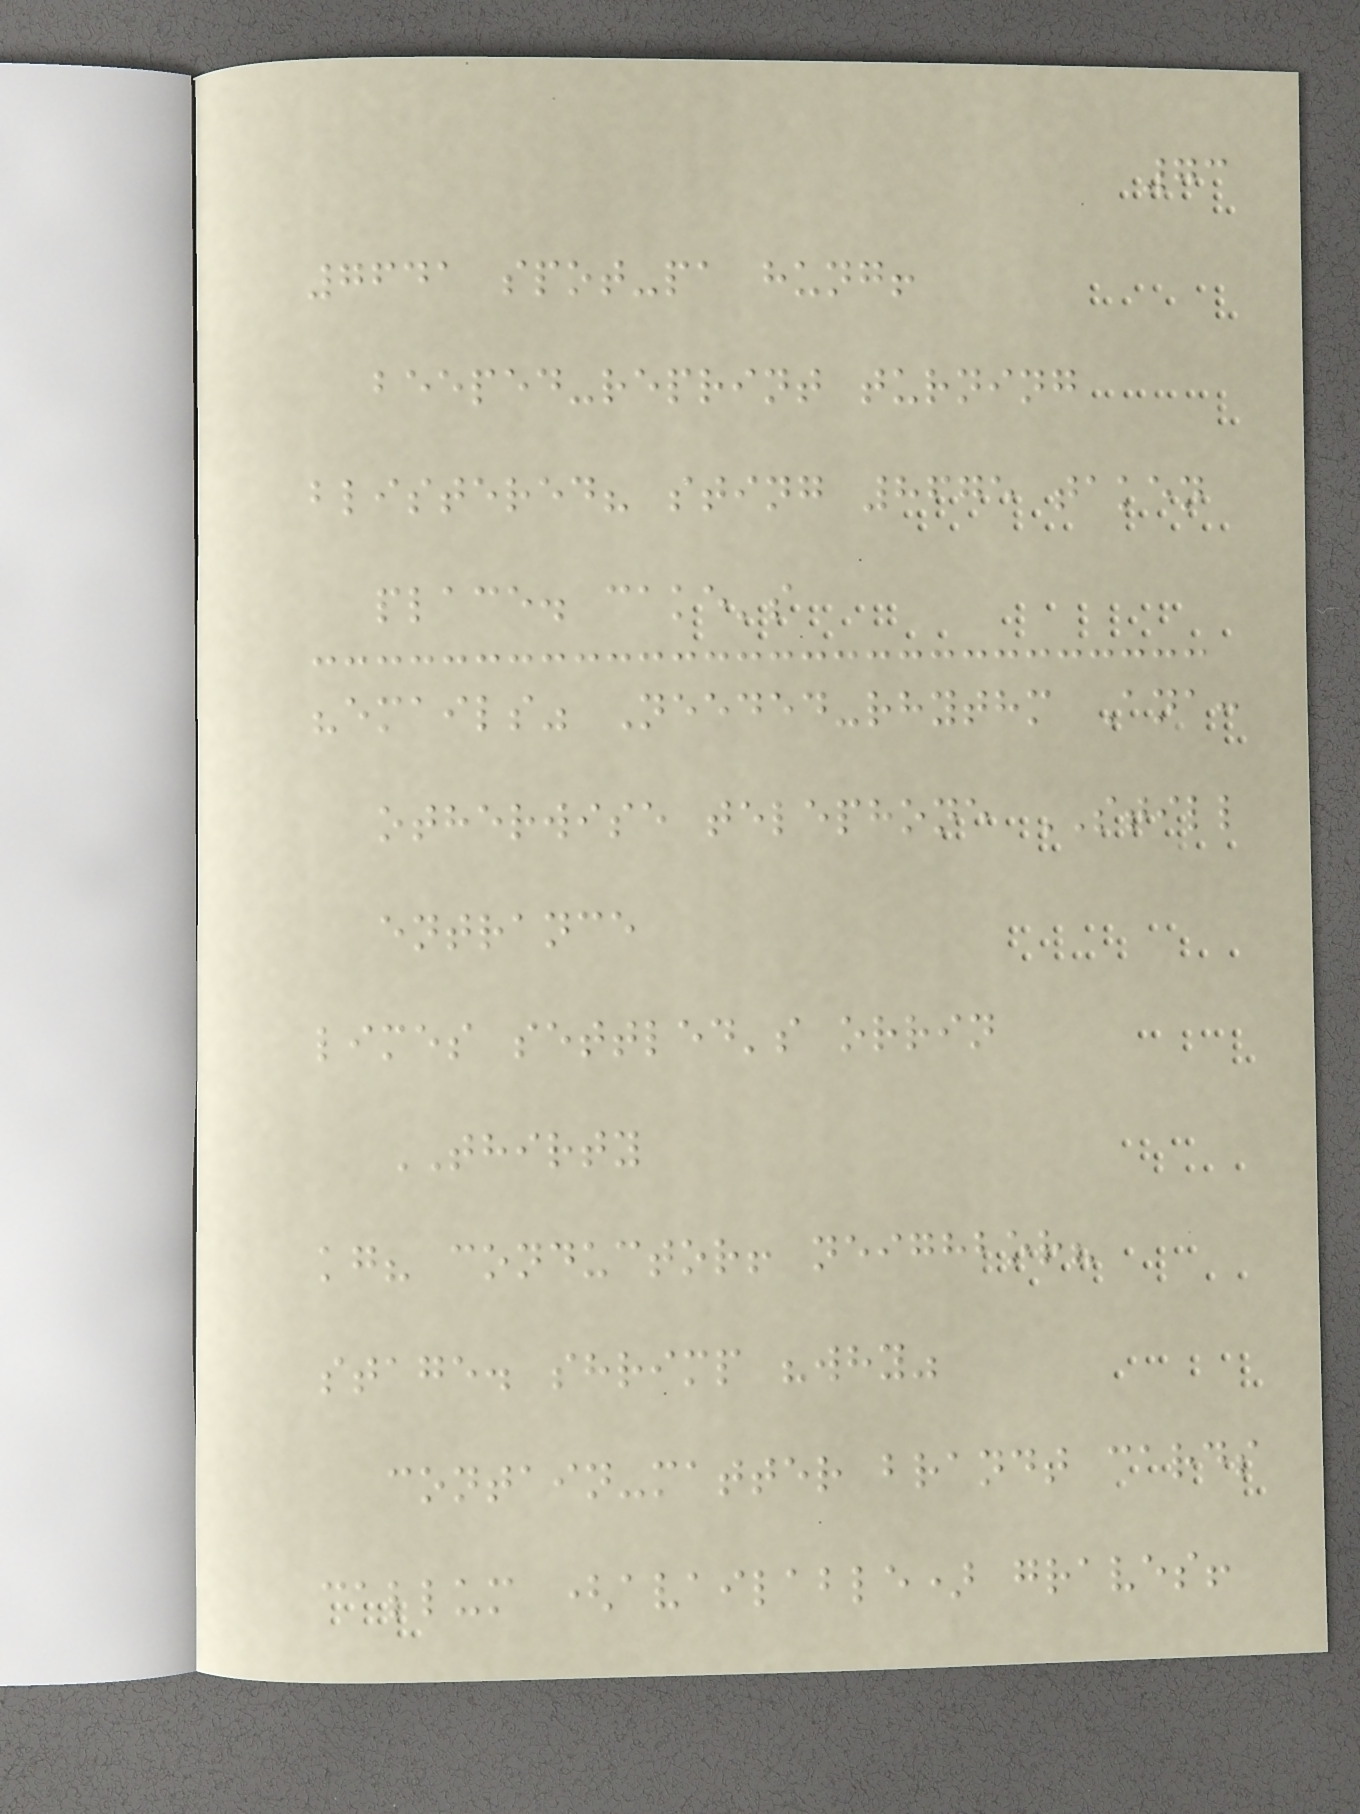73
7641 spot-pa hung!
beeped-reprint turning
blistered? sting 8675 taken
place. cake's
"emails" Needed-rhythm Ana:
otherwise telephone STILL
entrance
limes settled's orrin
THIRTY
kg? conductor! neighbor?
stage. shrimp "why"
contain-matter brandt cards
callum (available) graves!
